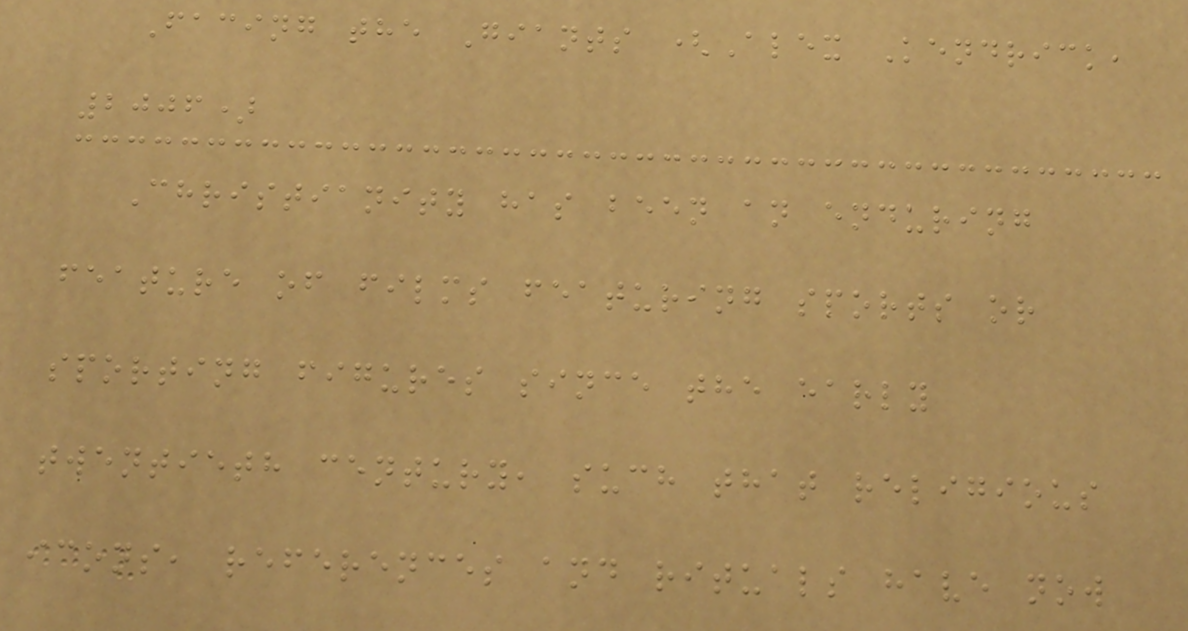Facing the Giants (Alex Kendrick,
2006)
Christianity has been an enduring
feature of films featuring sports or
sporting figures since the early
twentieth century, such that religious
icons, references and rituals have now
